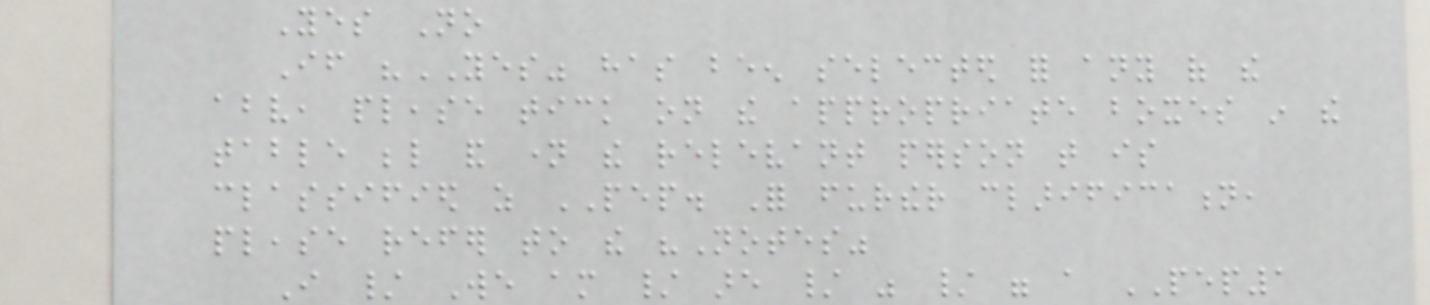Yes No
If "YES" has been selected for any of the
above, please tick on the appropriate boxes in the
table below and name the relevant person that is
classified as PEP. For further clarification,
please refer to the "Notes"
I / We am / are / was / were a PEP1
